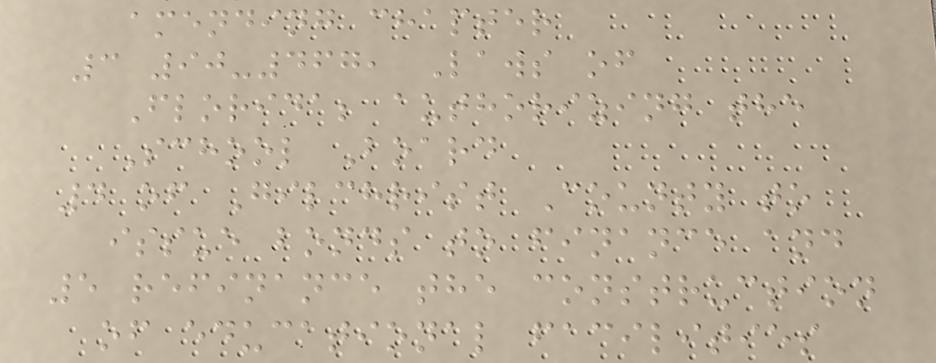amending chapter
3 90-467, Laws of
Florida; authorizing the
School Board
4 of Gilchrist County to
issue bonds to finance and
5 refinance the construction
of educational facilities
